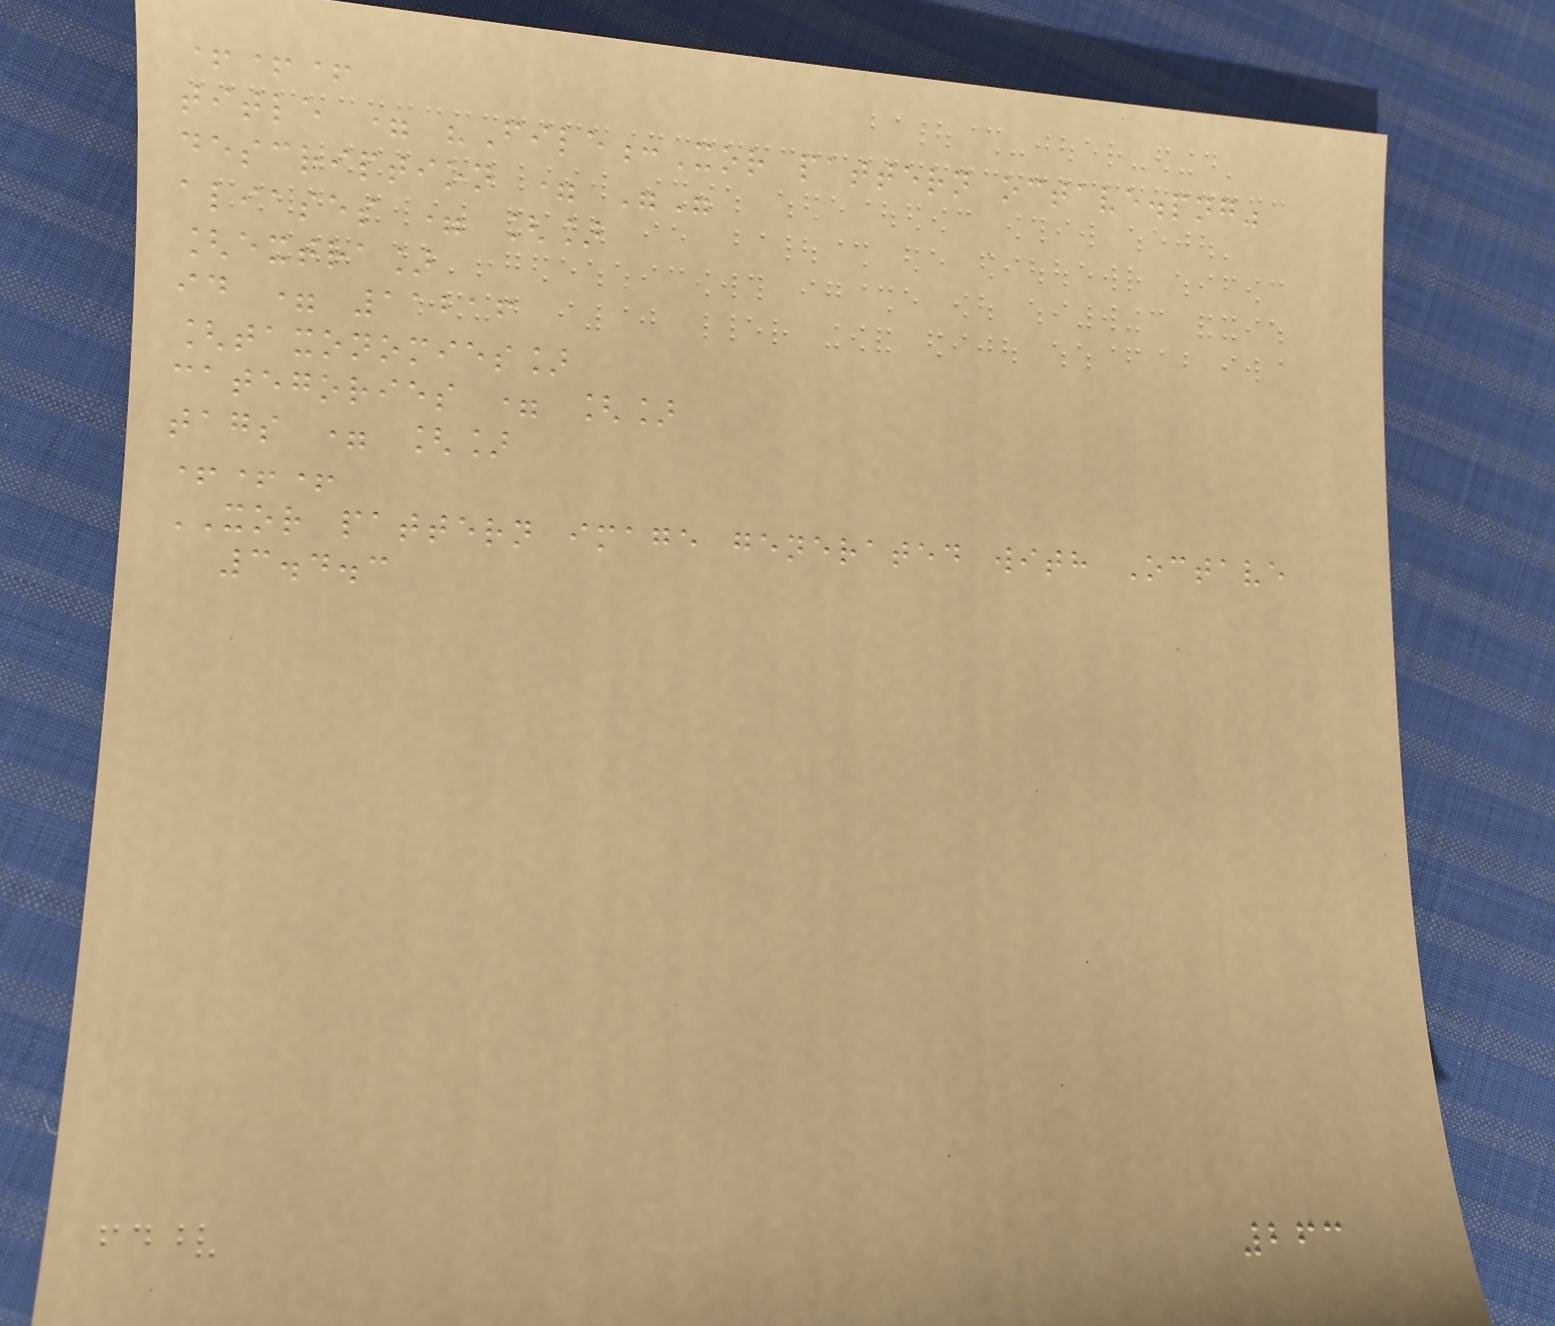+++
title = "File:Xor pattern octave.png"
description = ""
aliases = []
[extra]
id = 11216
[taxonomies]
categories = []
tags = []
+++
XOR pattern image generated with Octave
3.4.3
263
